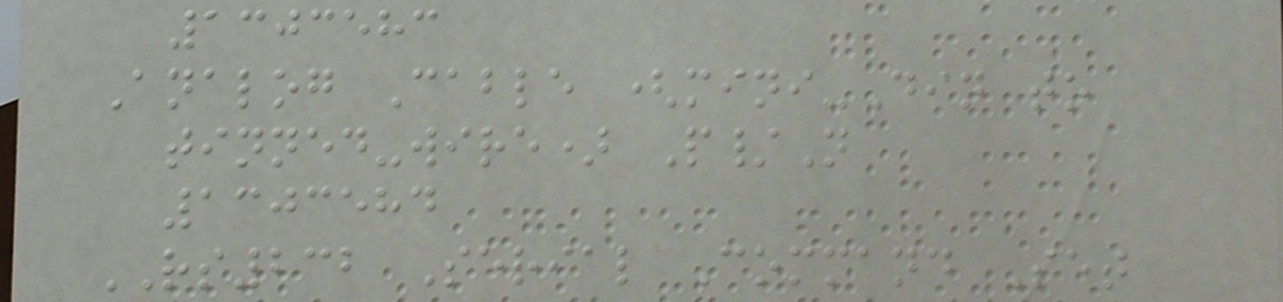1303583
Analog Cable (mini-Din to
tinned-wire) P/N
1303584
RS232 Serial Command Set
